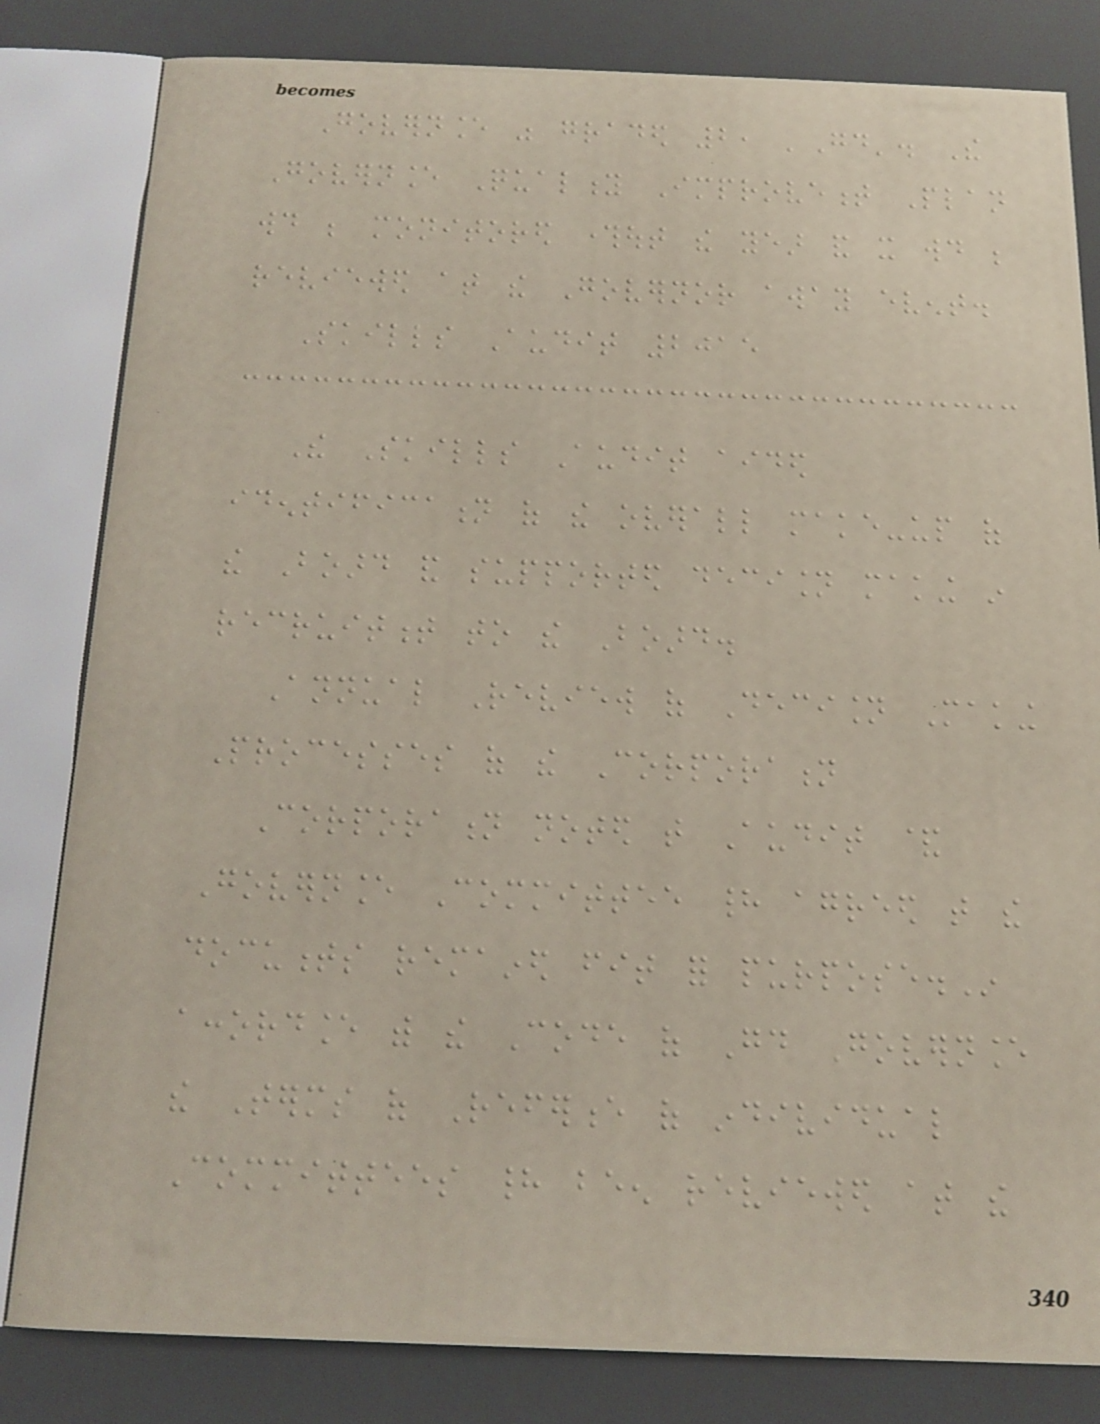Governance was graded 2, 'Good'. The
Governance Quality Improvement Plan
would be monitored throughout the year and it would be
reviewed at the Governor away event.
Skills Audit 2015
The Skills Audit aided
identification of the overall make-up of
the Board and supported decision making in
recruitment to the Board.
Annual Review of Decision Making
Processes of the Corporation
Corporation noted that Audit &
Governance Committee had agreed that the
documents remained fit for purpose.In
accordance with the Code of Good Governance
the Terms of Reference of individual
Committees had been reviewed at the
